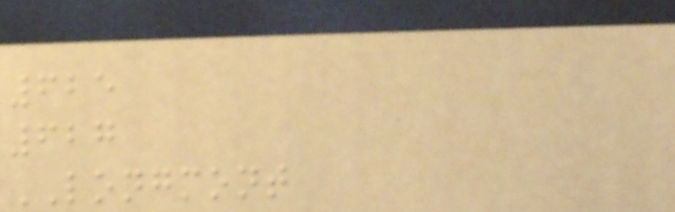625
627
LONGMONT
